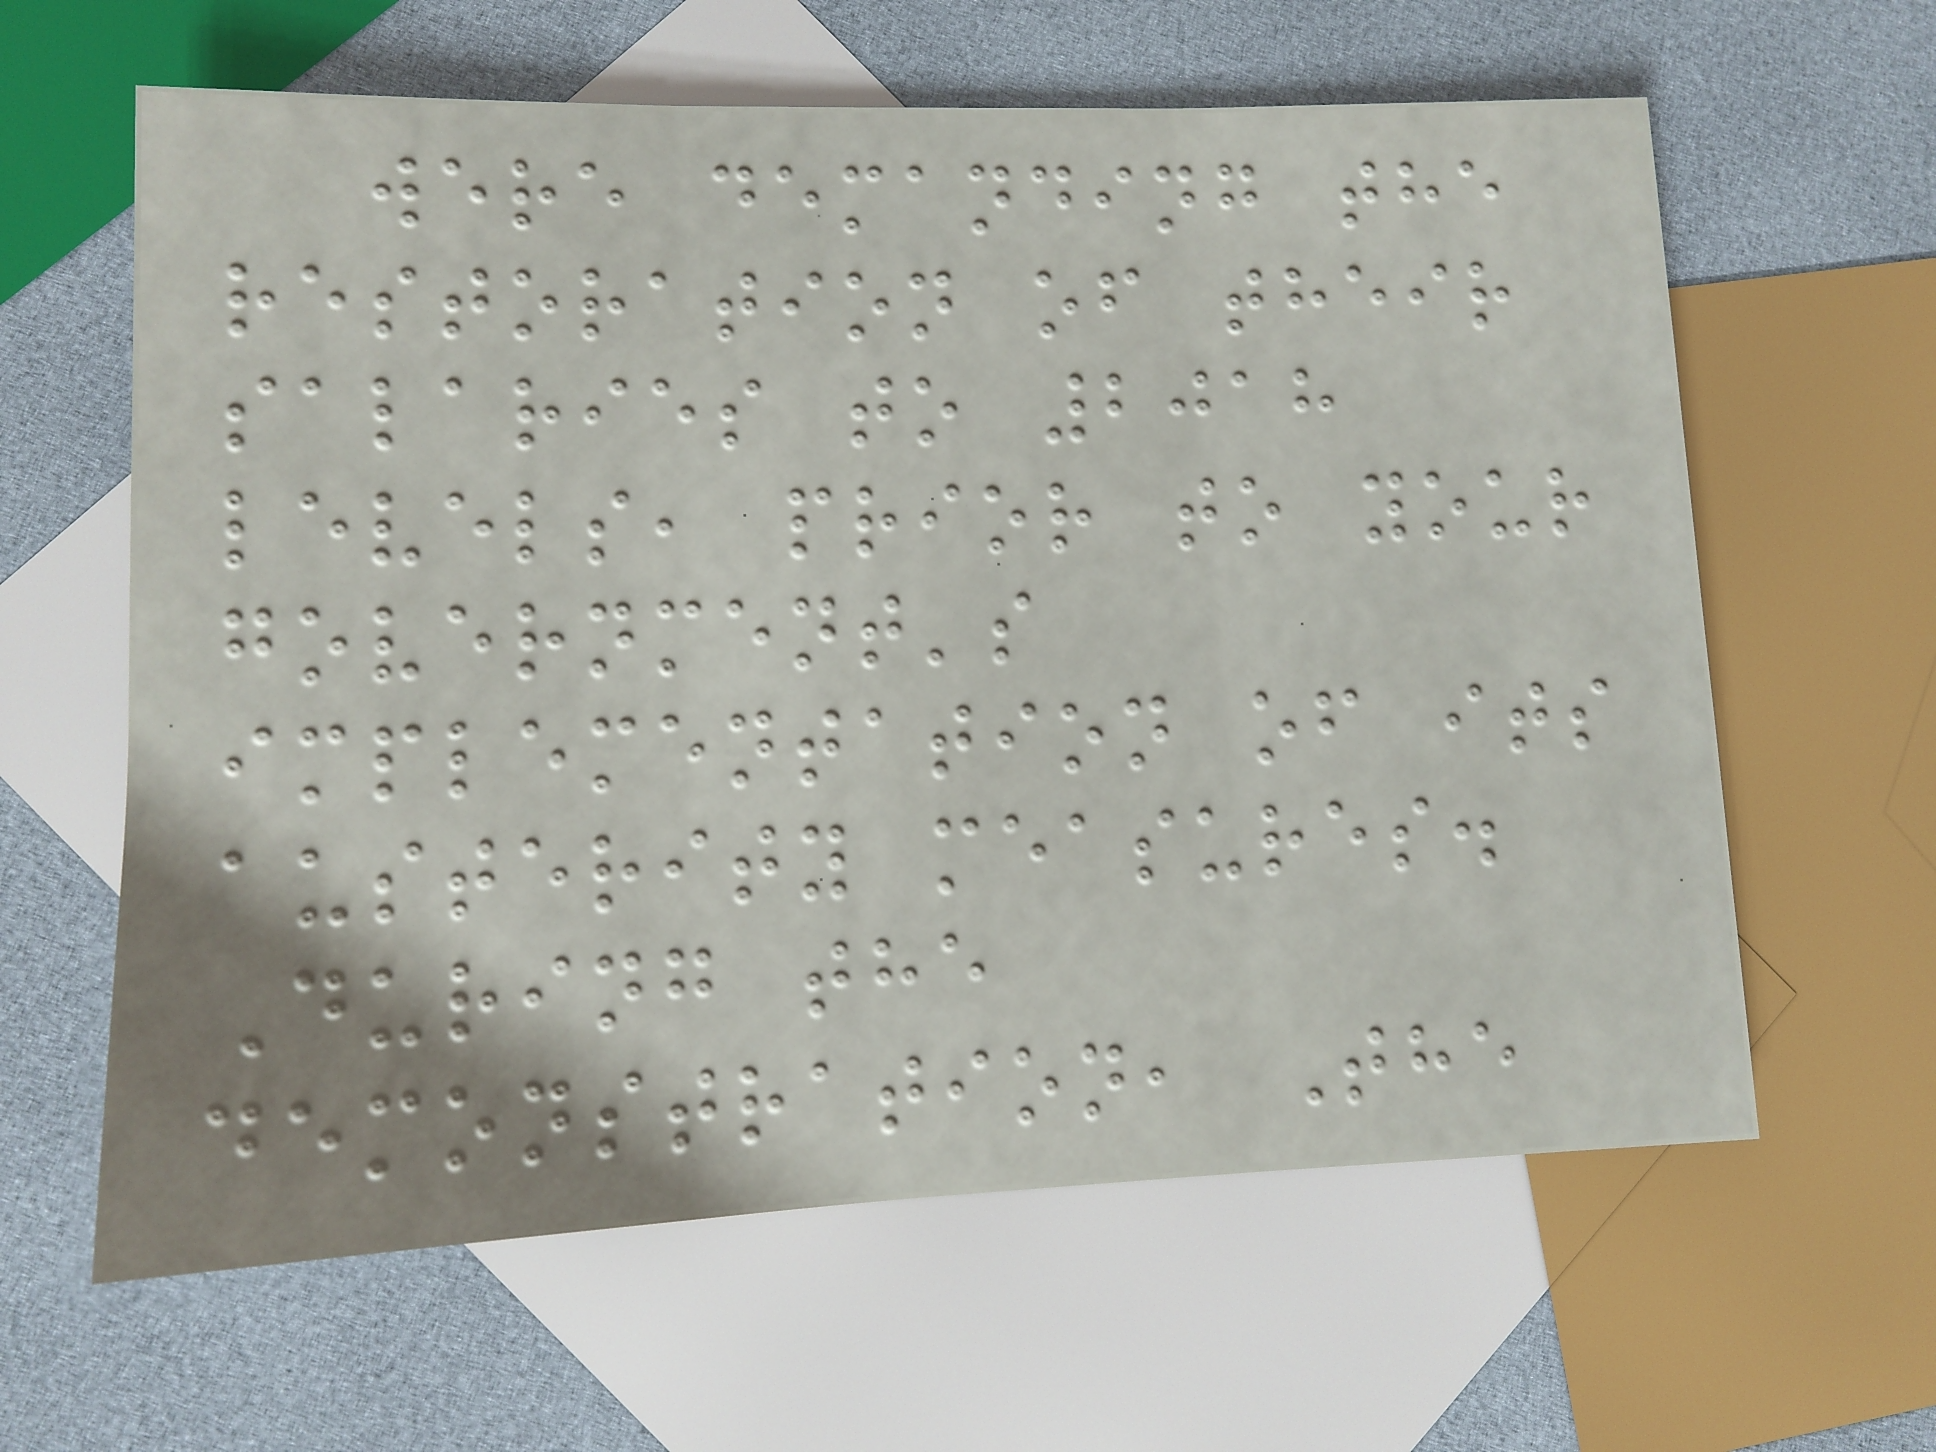were demanding the
restoration of their
salaries to 2018
levels, prior to your
government's
implementation of its
austerity measures.
During the
demonstration, The
